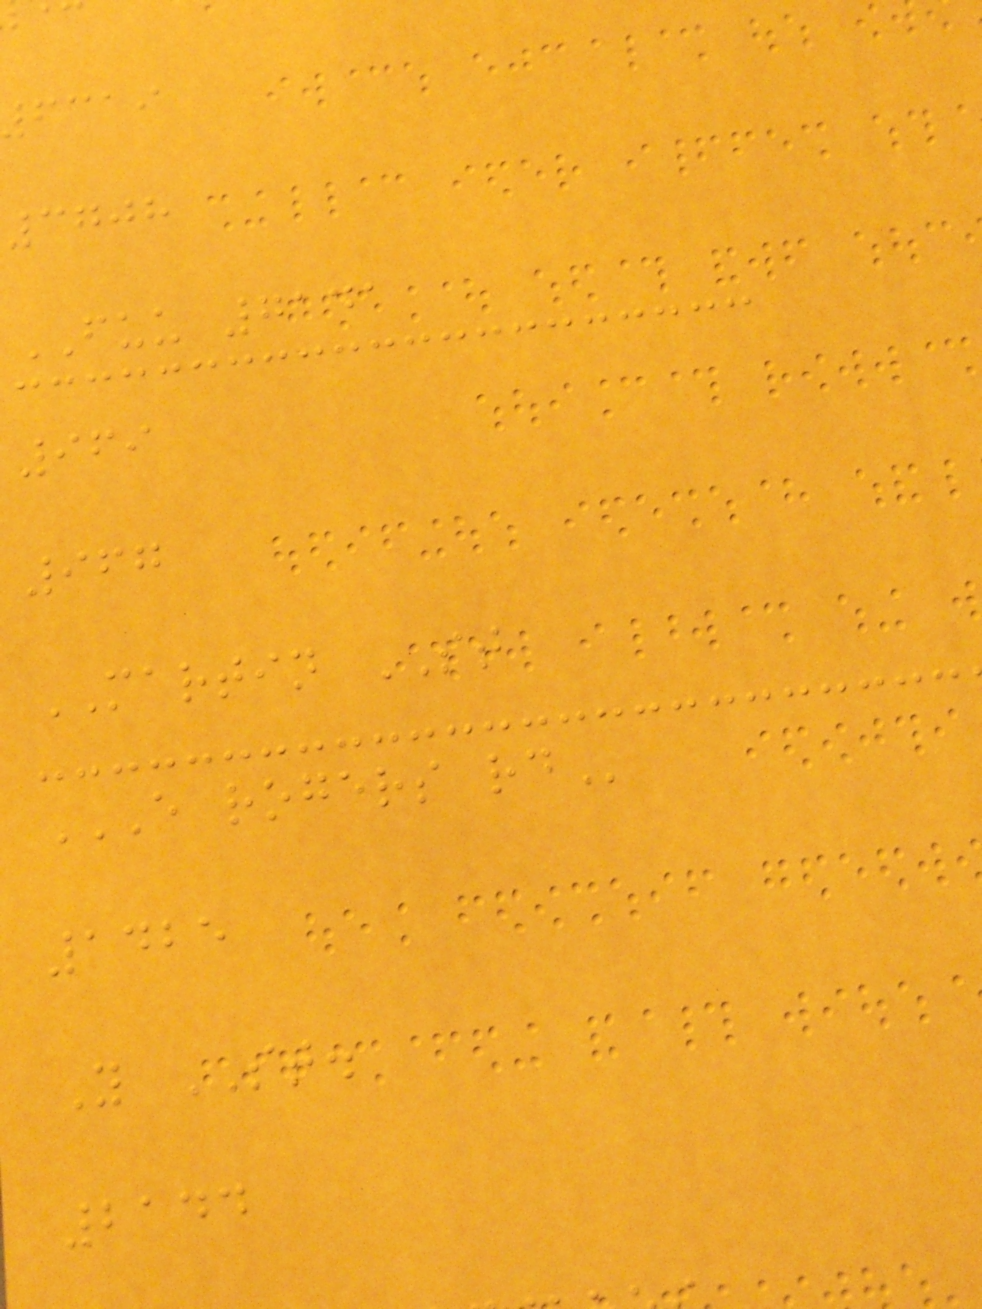fcai
3708
FUU 7141
969
967
MARTIN ST
E ROGERS RD
1425
Y ST.
2144
